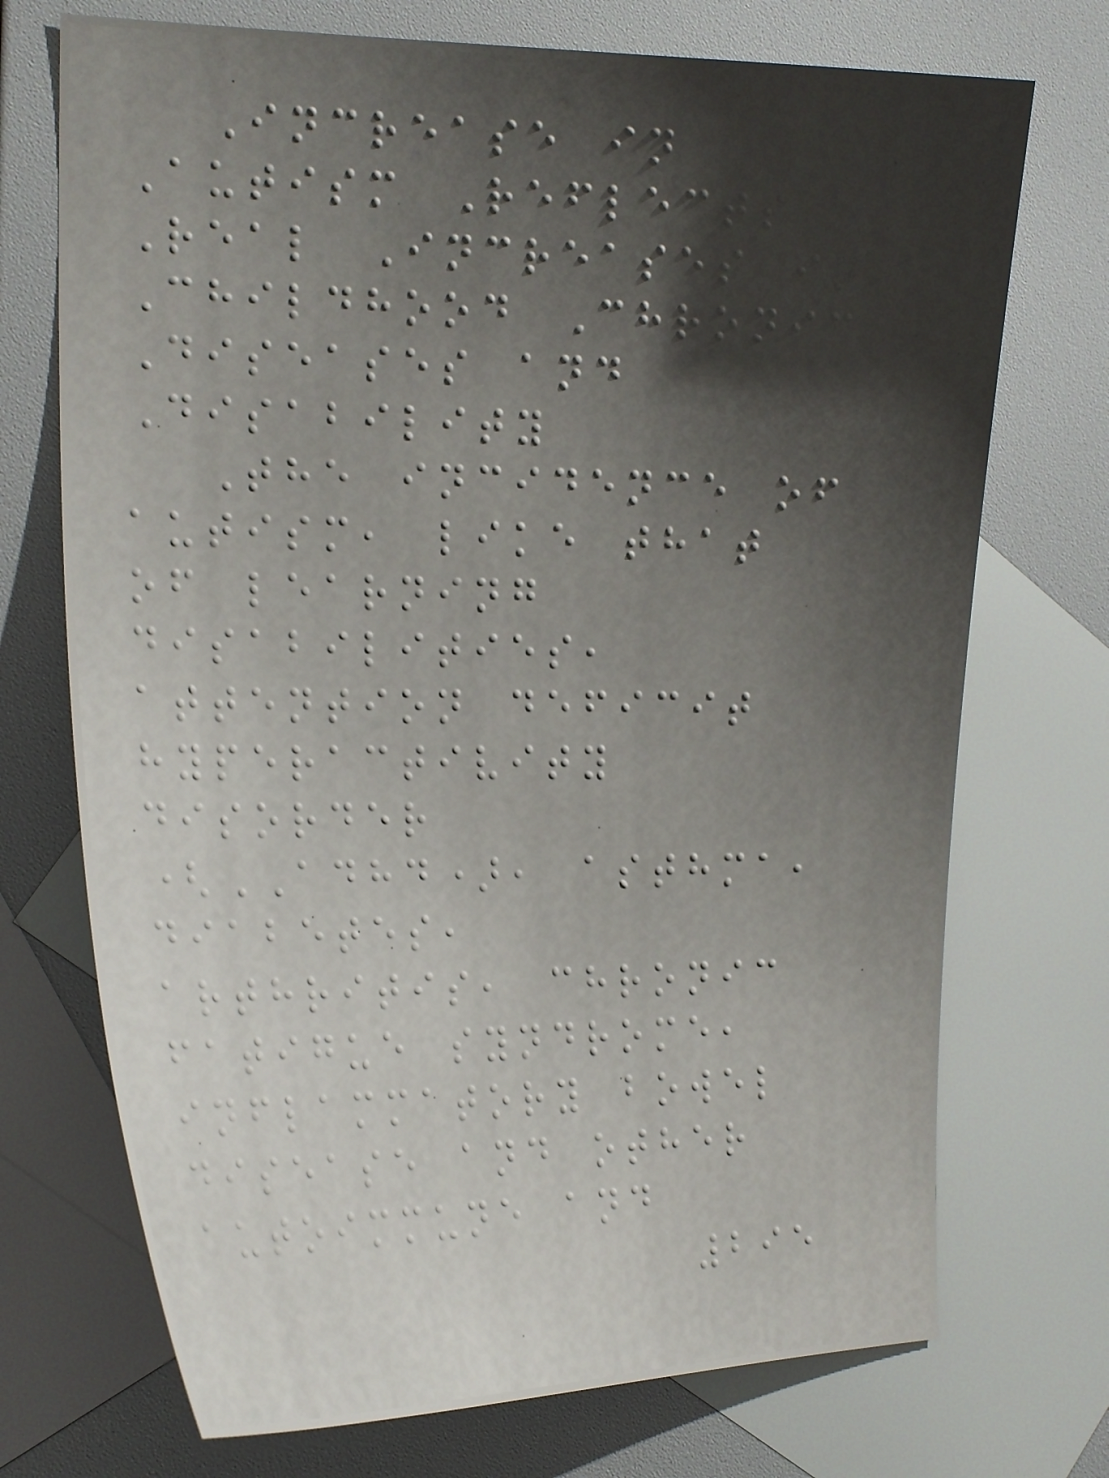Increase in
Autism Reflects
Real Increases in
Childhood Chronic
Diseases and
Disability
The incidence of
autism, like that
of learning
disabilities,
attention deficit
hyperactivity
disorder
(ADHD), asthma,
diabetes,
arthritis, chronic
fatigue syndrome,
inflammatory bowel
disease and other
autoimmune and
295
